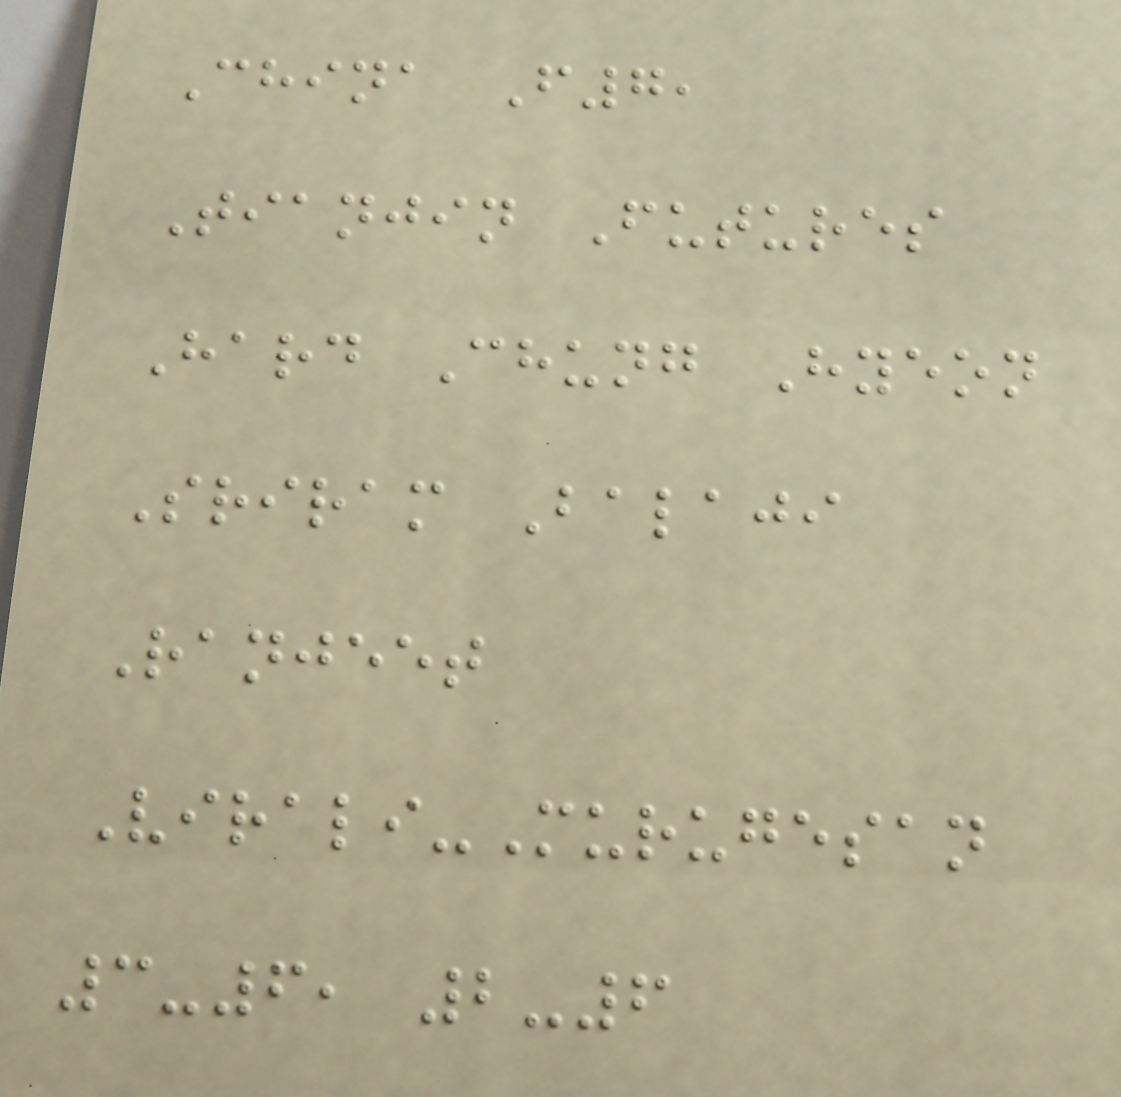China F7,
Tianjin Futures
Hard Chung Hyeon
Sriram Balaji
Ranjeet
Virali-Murugesan
3-6, 2-6
